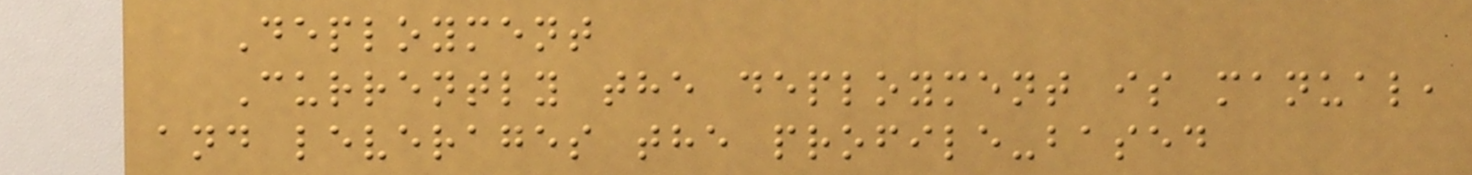Deployment
Currently the deployment is manual,
and leverages the profile-based
